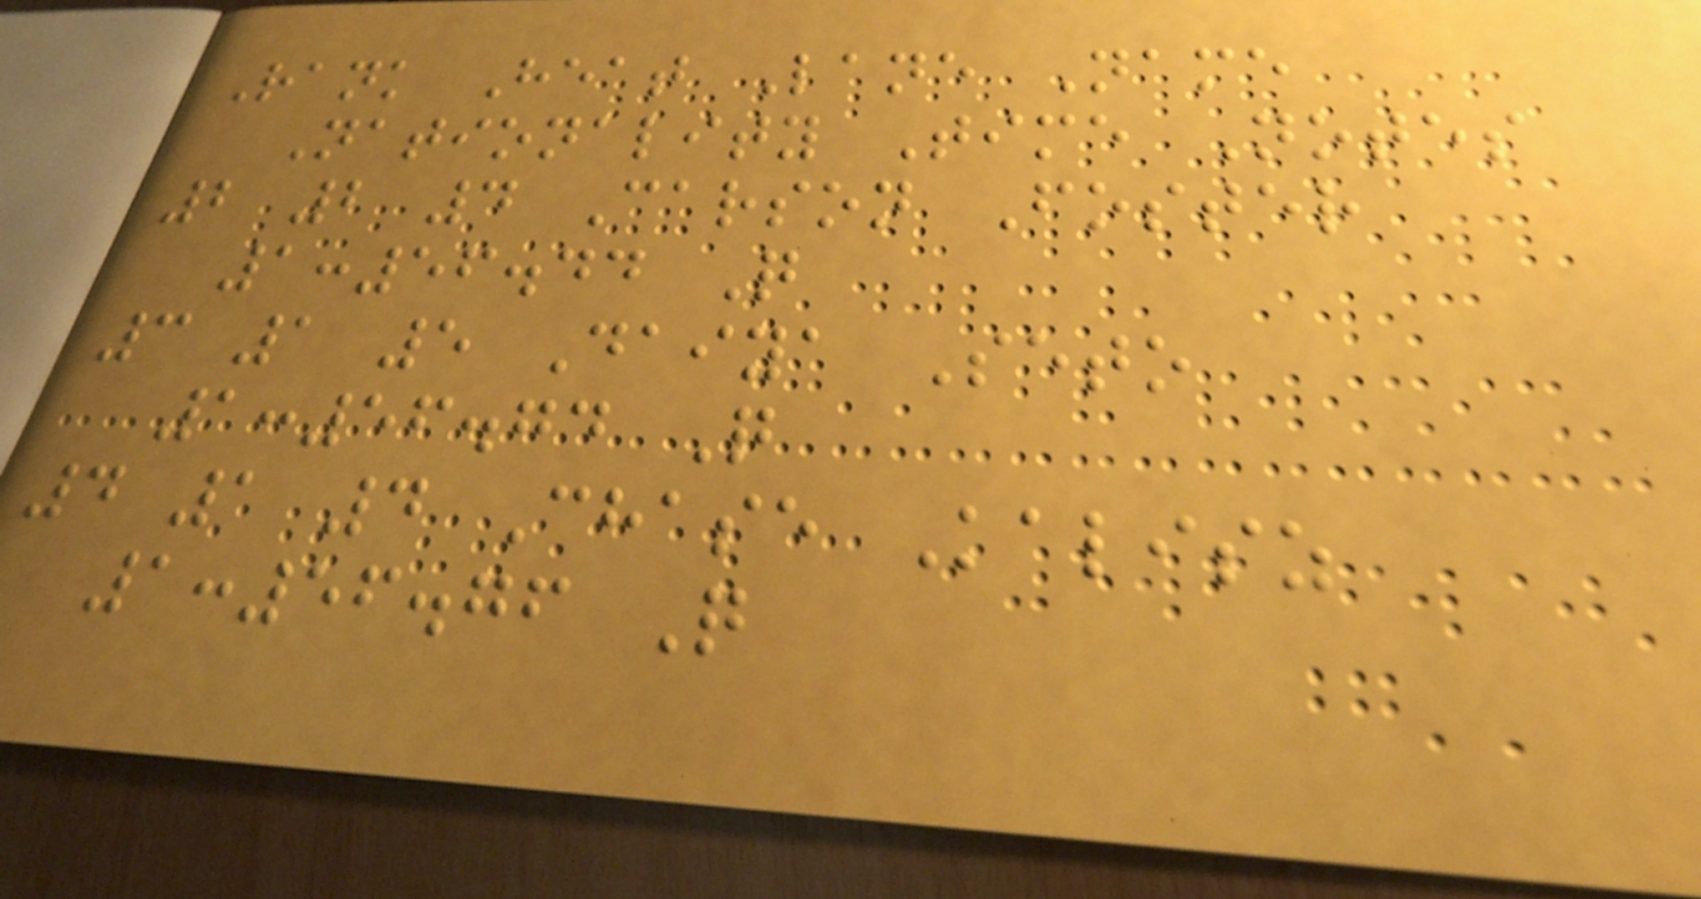Rank Heat Lane Name
Nationality Time Notes
2 2 4 Carson Foster
1:56.44 Q
3 1 5 Daiya Seto
1:56.74 Q
4 1 4 Chase Kalisz
1:56.76 Q
